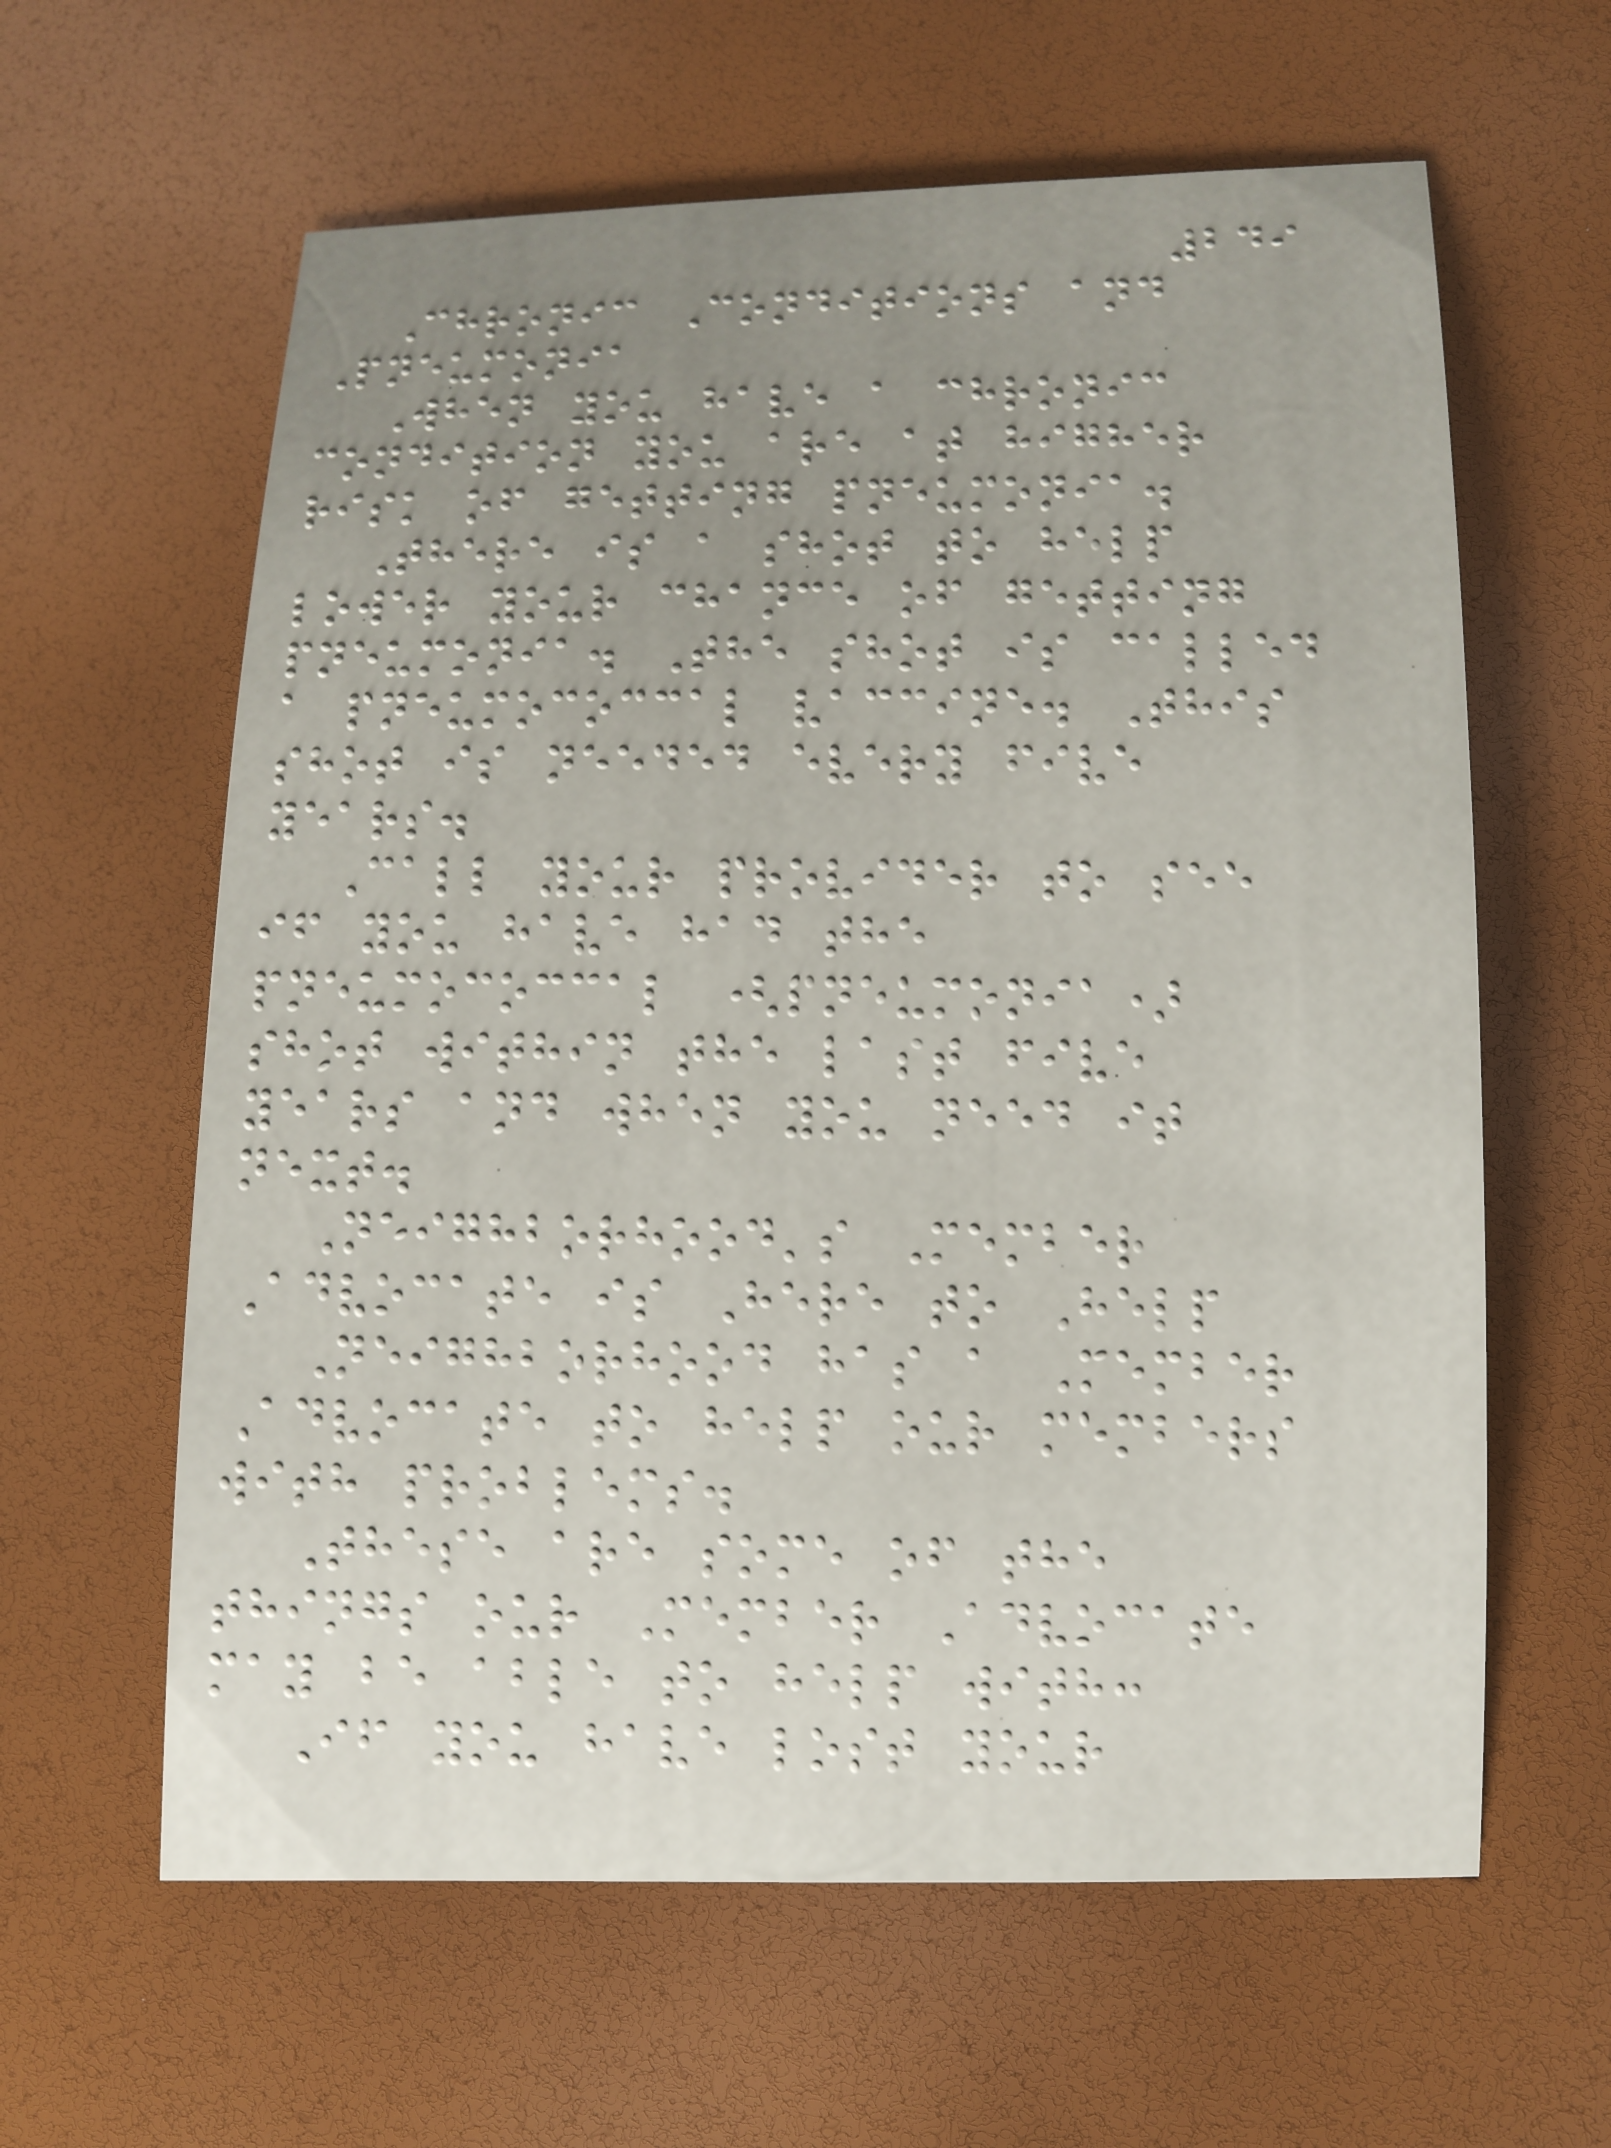249
Chronic Conditions and
Pneumonia
When you have a chronic
condition you are at higher
risk of getting pneumonia.
There is a shot to help
lower your chance of getting
pneumonia. The shot is called
a pneumococcal vaccine. This
shot is needed every five
years.
Call your provider to see
if you have had the
pneumococcal (pneumonia)
shot within the last five
years and when you need it
next.
Neighborhood's Member
Advocate is Here to Help
Neighborhood has a Member
Advocate to help our members
with problems.
These are some of the
things our Member Advocate
may be able to help with:
If you have lost your
